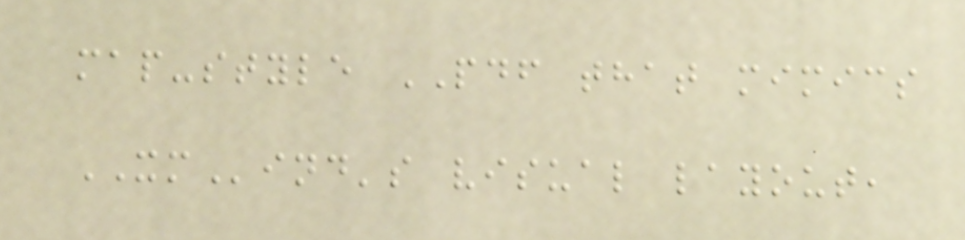map-style PDF that mimics
XMind's visual layout,
